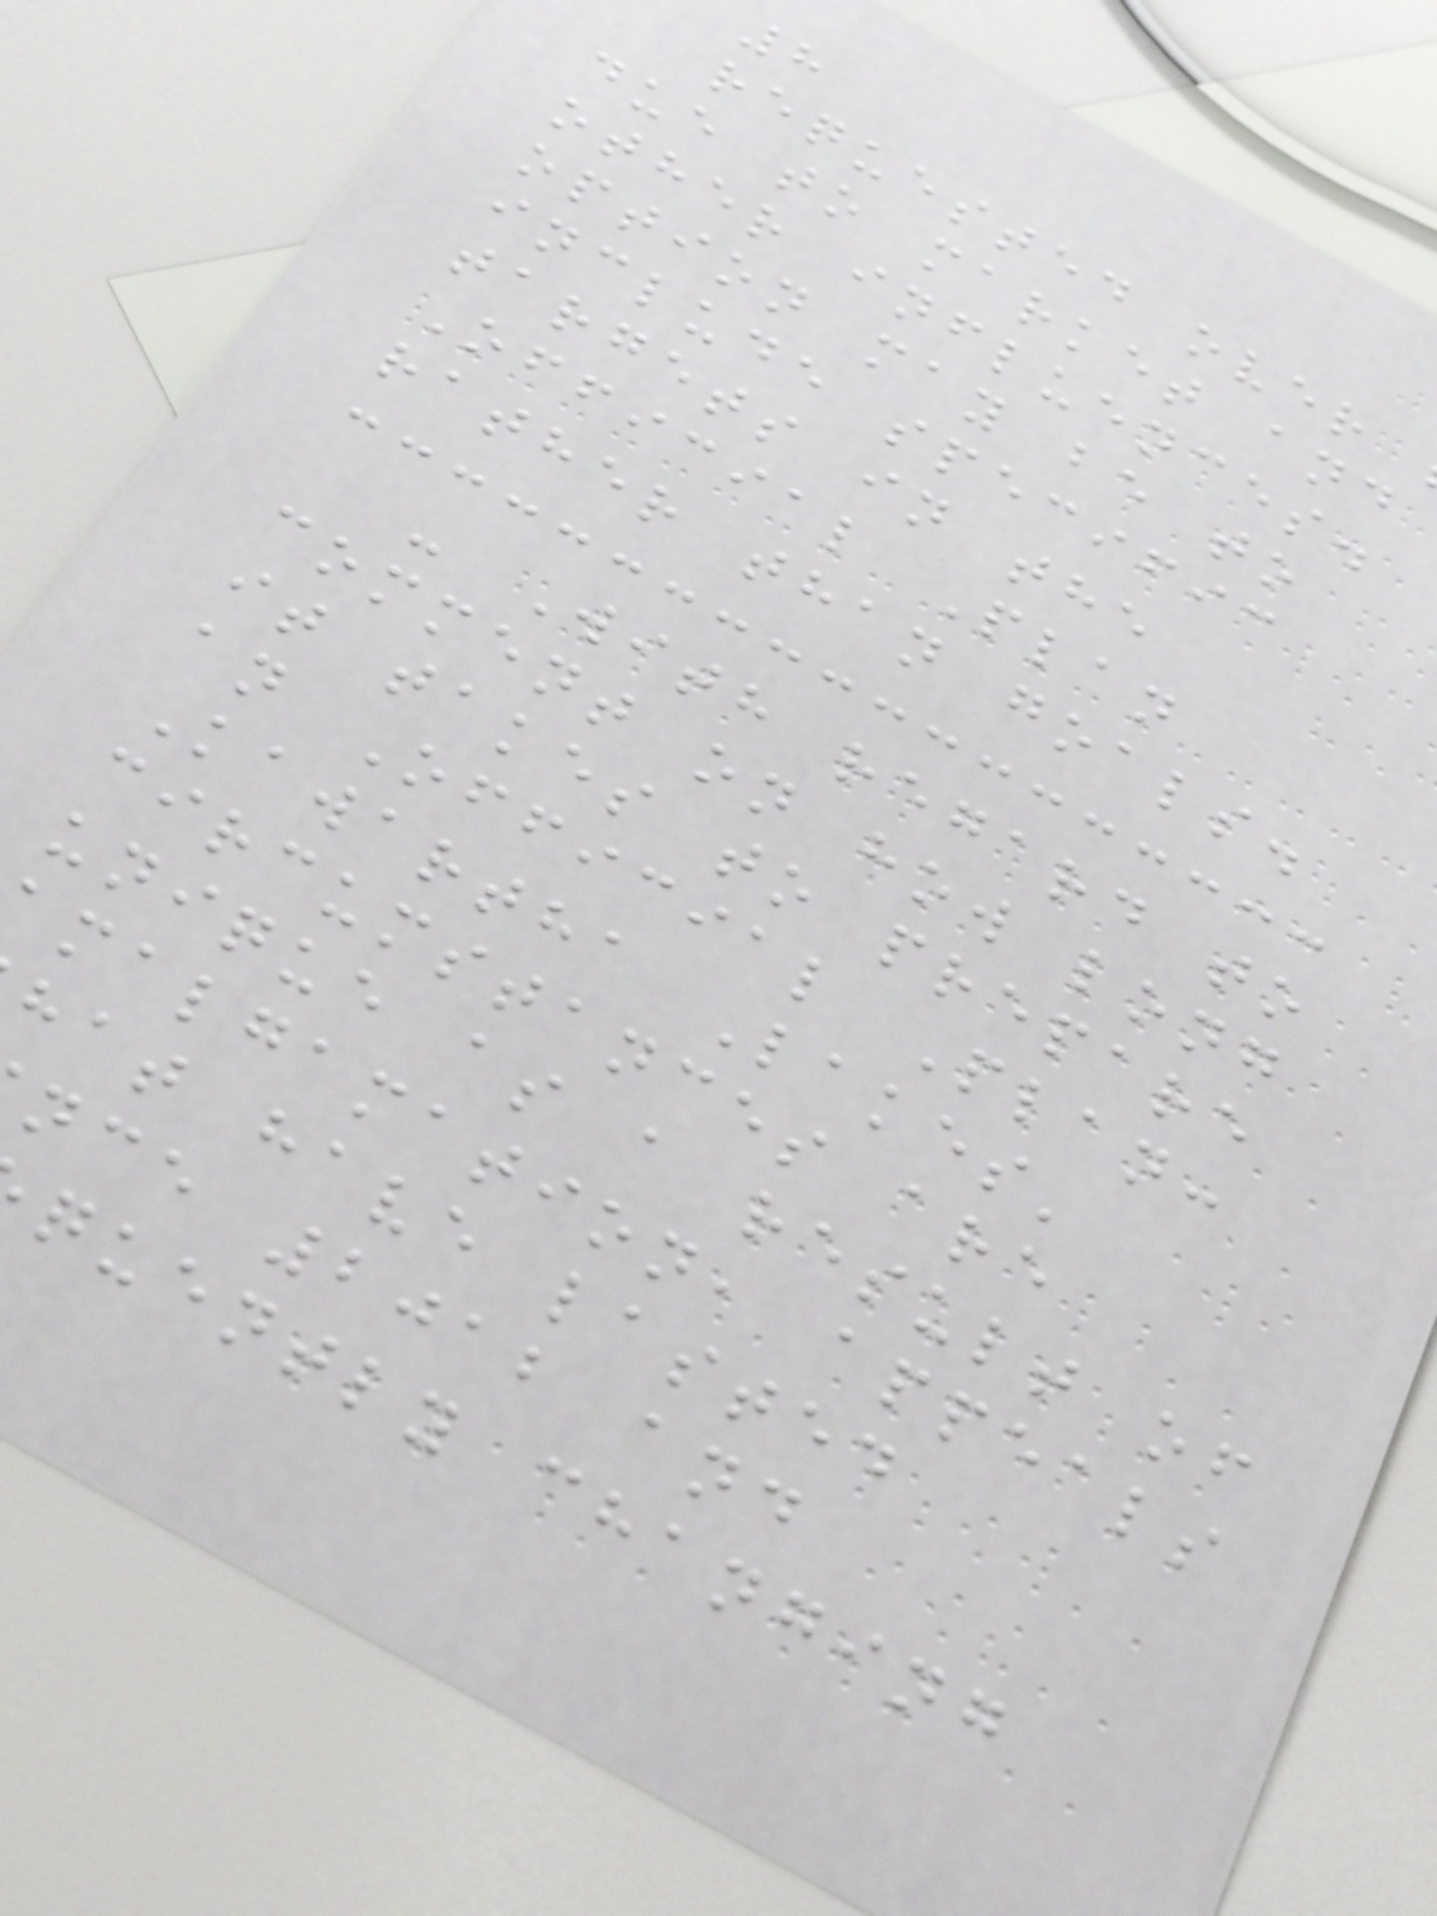8
requested over
due to market and
other influences.
option may be to
include specific
targets in the
Official Plan
rather than goals.
- With regard to
comment on how long
it takes to prepare
an Official Plan:
Kawartha Lakes'
circumstances are
unique as a result of
malgamation, appeals
hat have lasted
nce 2012 and
quently changing
